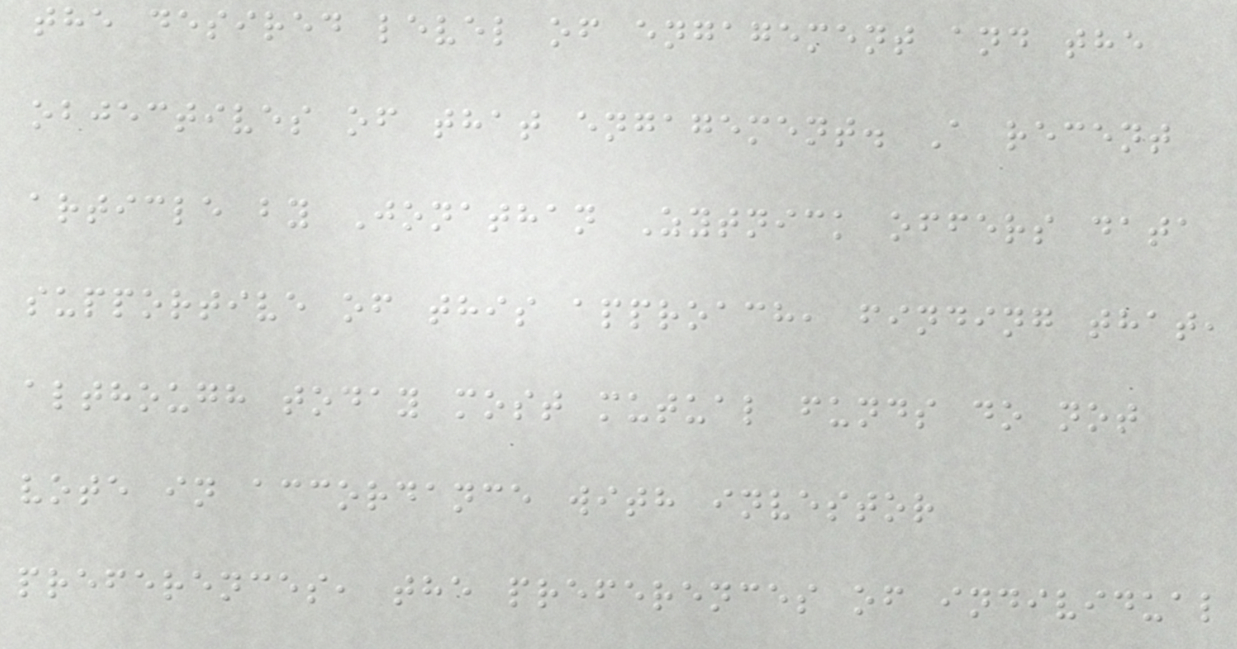the desired level of engagement and the
objectives of that engagement. A recent
article by Jonathan Zytnick offers data
supportive of this approach, finding that,
although today most mutual funds do not
vote in accordance with investor
preferences, the preferences of individual
